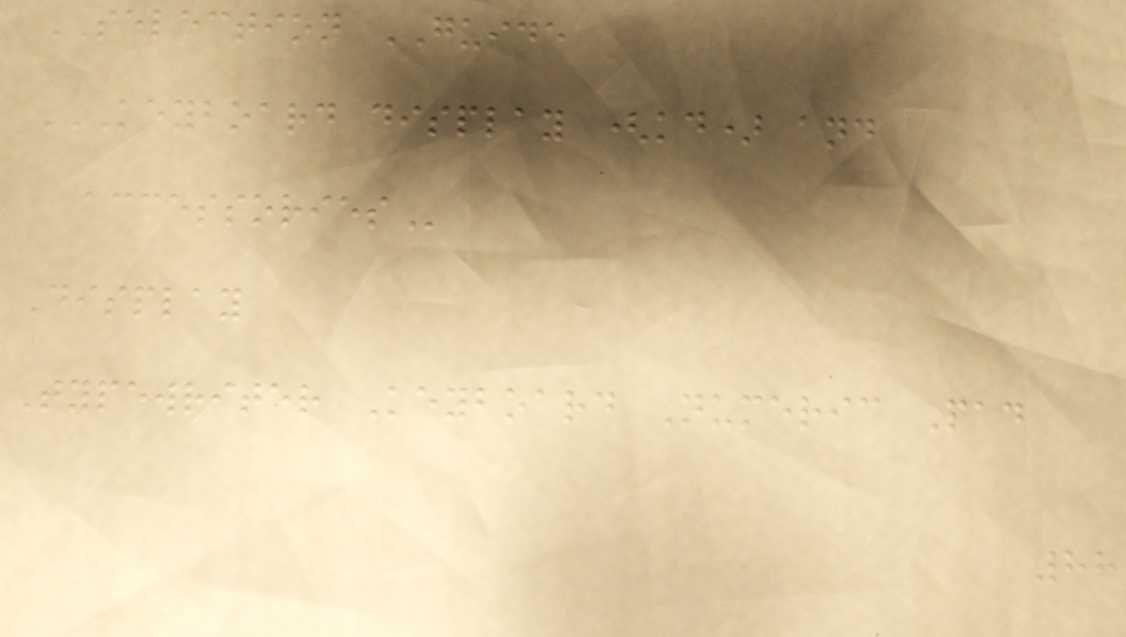SELECTION GUIDE
KEYBOARD DISPLAY (KD) AND
ACCESSORIES
Display
Typewriter Keyboard Numeric Pad
88
